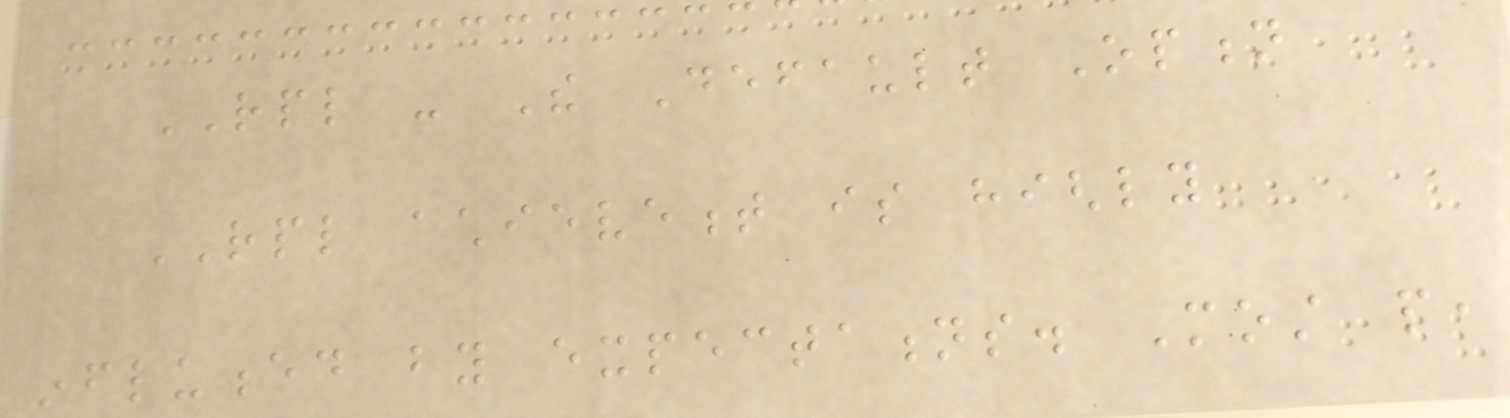RPL - The Default Option
RPL achievement is highly
influenced by expectations. Most people,
